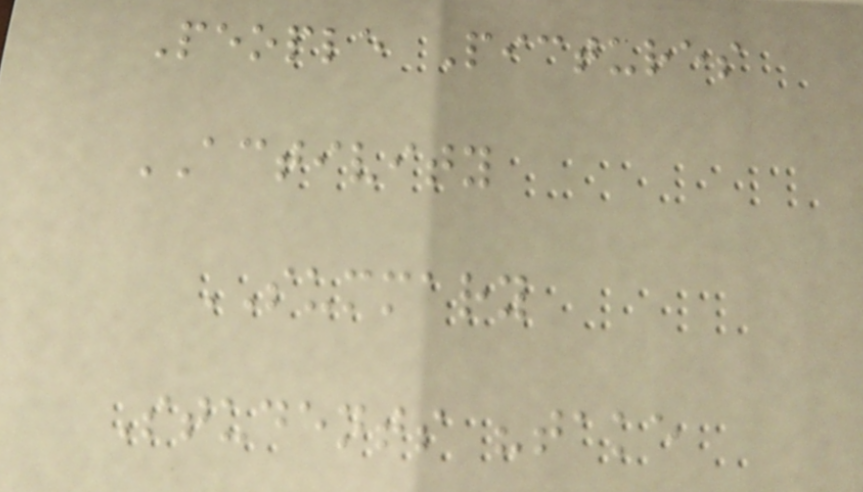People Pictures
ACTIVITY
SUMMARY
Students "take
